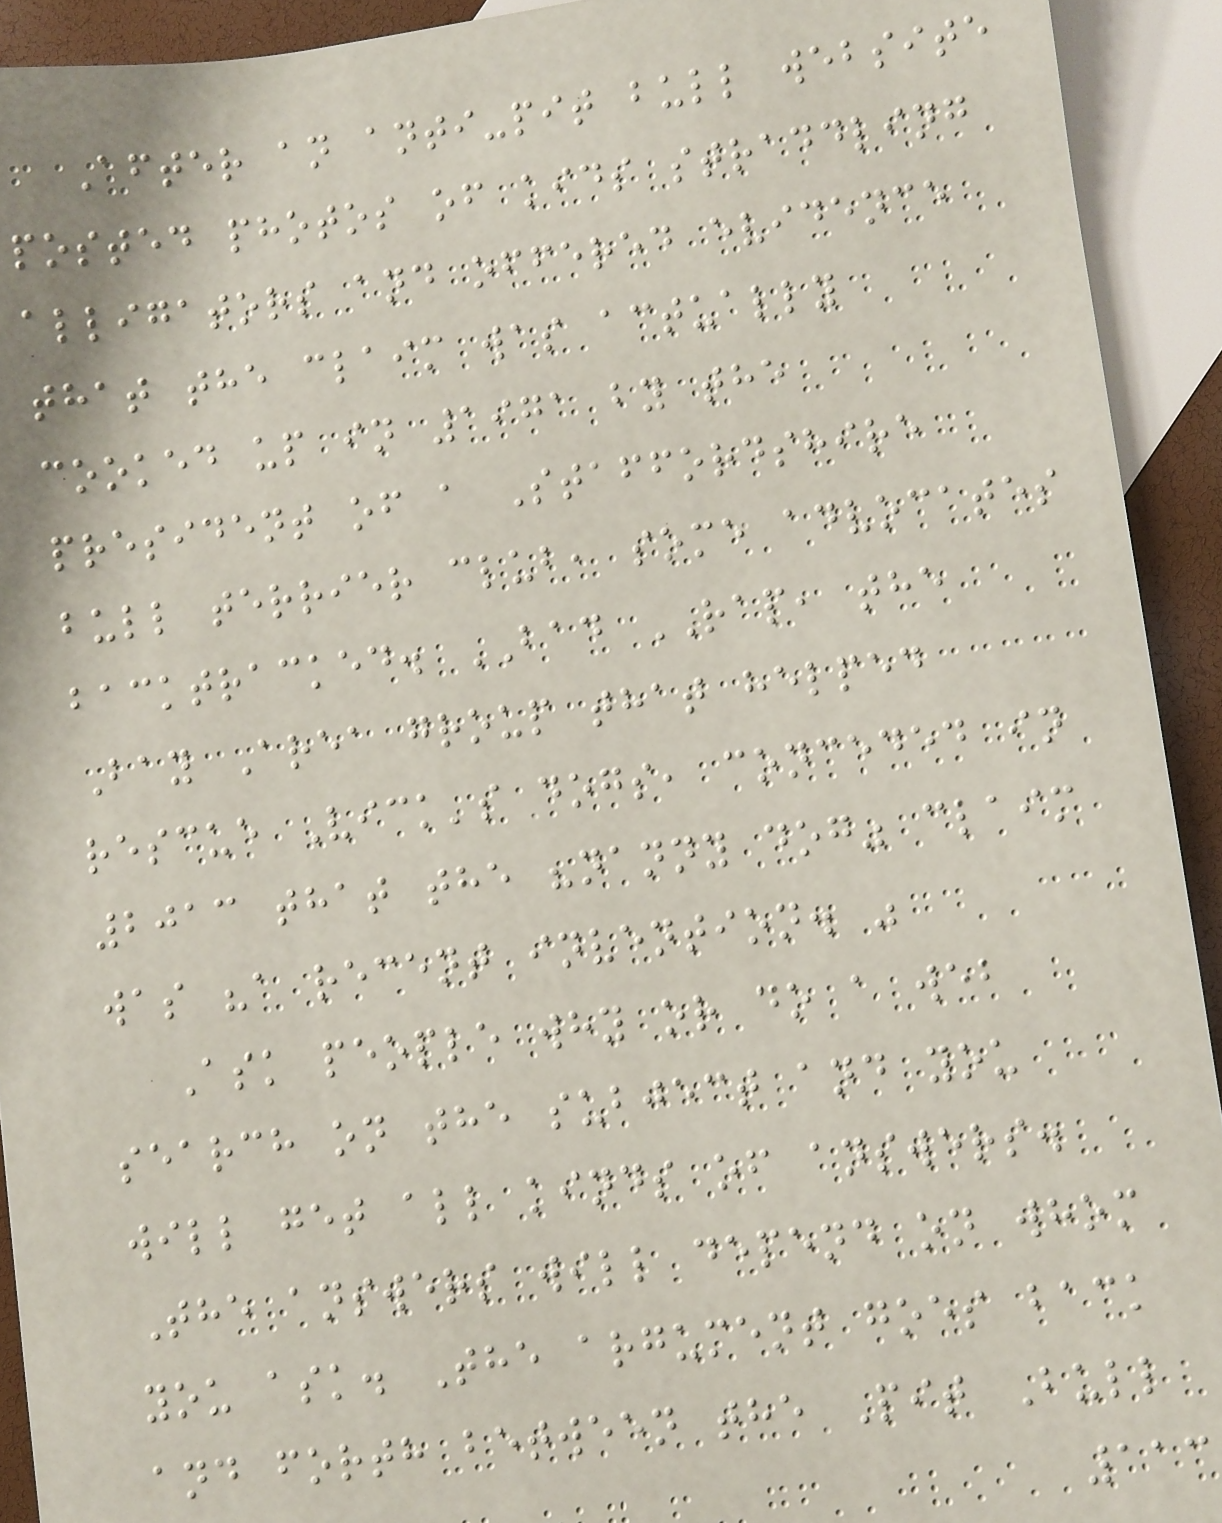After an anti-pit bull website
posted photos of kids straddling
alligators and offered evidence
that the claim was actually
cooked up in 1971 by the
president of a Staffordshire
bull terrier club, some advocates
backtracked. BAD RAP, the
Bay Area group that helped
rescue Vick's dogs, conceded in
2013 that the "nanny dog" claim
was "a recent invention. "
Ask people why or do a web
search on the subject and you
will get all kinds of answers.
The answers will depend on whom
you ask. The argument goes back
and forth between the Pit Bull
113
